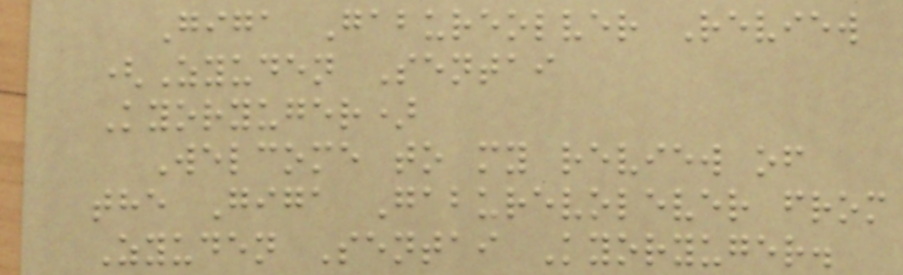Giga Gabureolver Review
(Zyuden Sentai
Kyoryuger)
Welcome to my review of
the Giga Gaburevolever from
Zyuden Sentai Kyoryuger.
